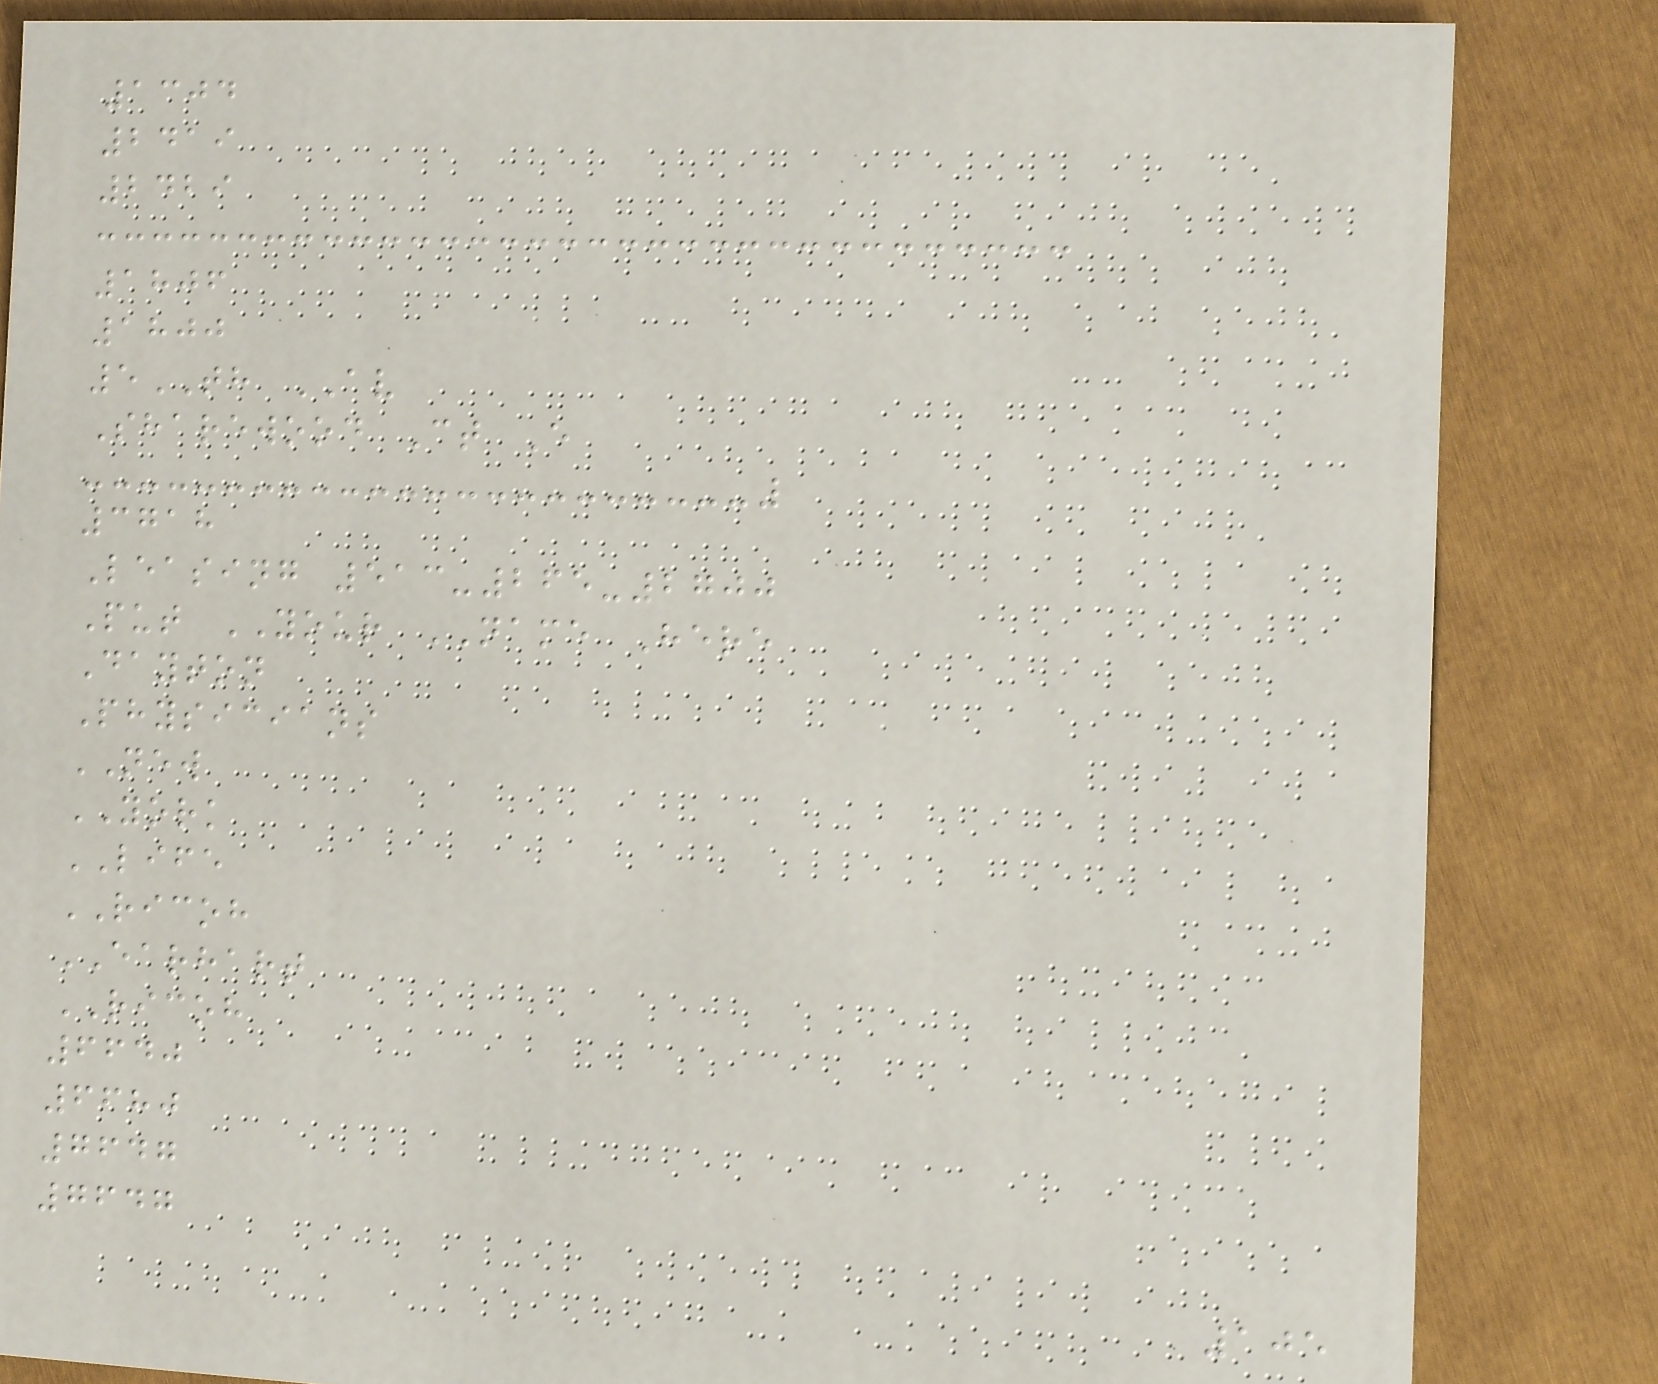1304
2419
2429
1806
1800
5TH AV
Sharewood Ct E
3718
Leasing 513-265-2700
Put YOUR NAME Here
Dayton
Physicians
NEW
YORK
LIFE
RICOH
EARHART
RICOH
6640
6680
7647
7647
105
